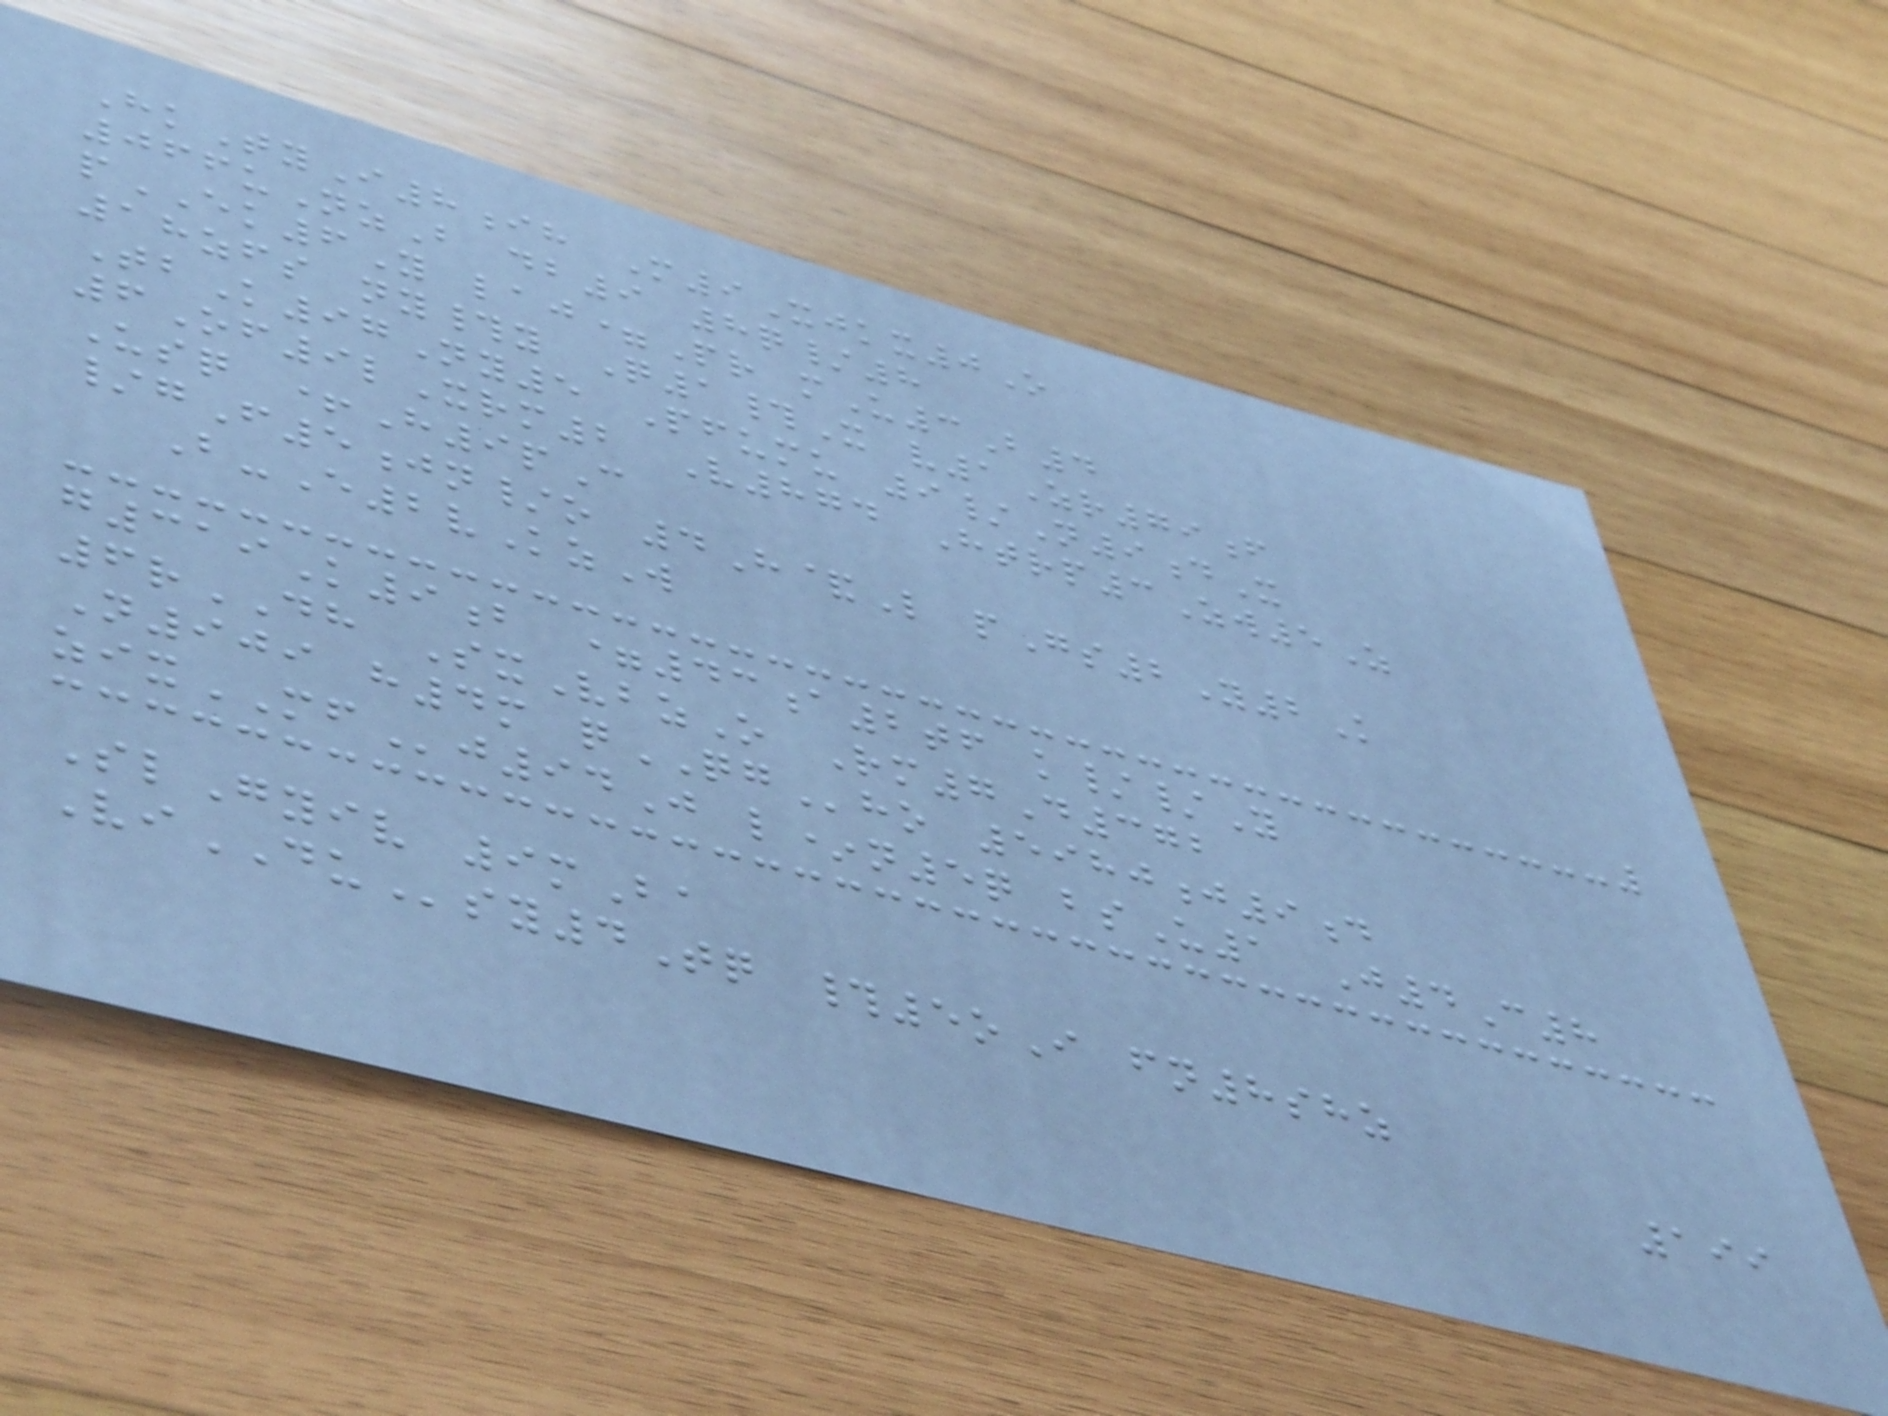HkTyI8ih M9Xjkx0O
066uNzB db9 8q/8
pEK6Y laj=Pr mU3B4
18zfs ny#y Q1#X v1Zr79f
TbK97Ny5 Pfumu 9/N9dX
6Of9lXrm2 V874 Htrp3Zw5Z
Usq +H9pC
/gF5jn/o 4H&L pGs2Y2K
B-E2vKzW
g319K9b =43a2tf k//Y
6rDH SxVbzO Rm7D372
N909 h4m qQGho 5980j9d
zixMFj94J l*n5q bsU1 J4C8
SlGyiv 9mBa
ViDUsy4Tq #5oI fn8shz
199
